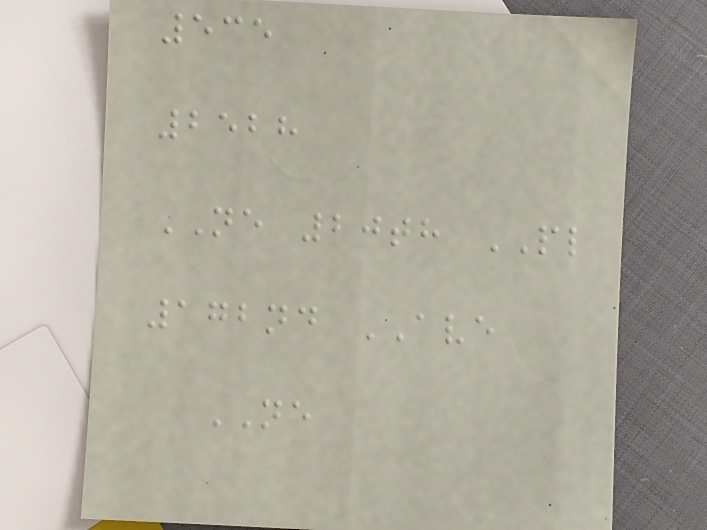535
2528
NE 20th PL
172nd AVE
NE
